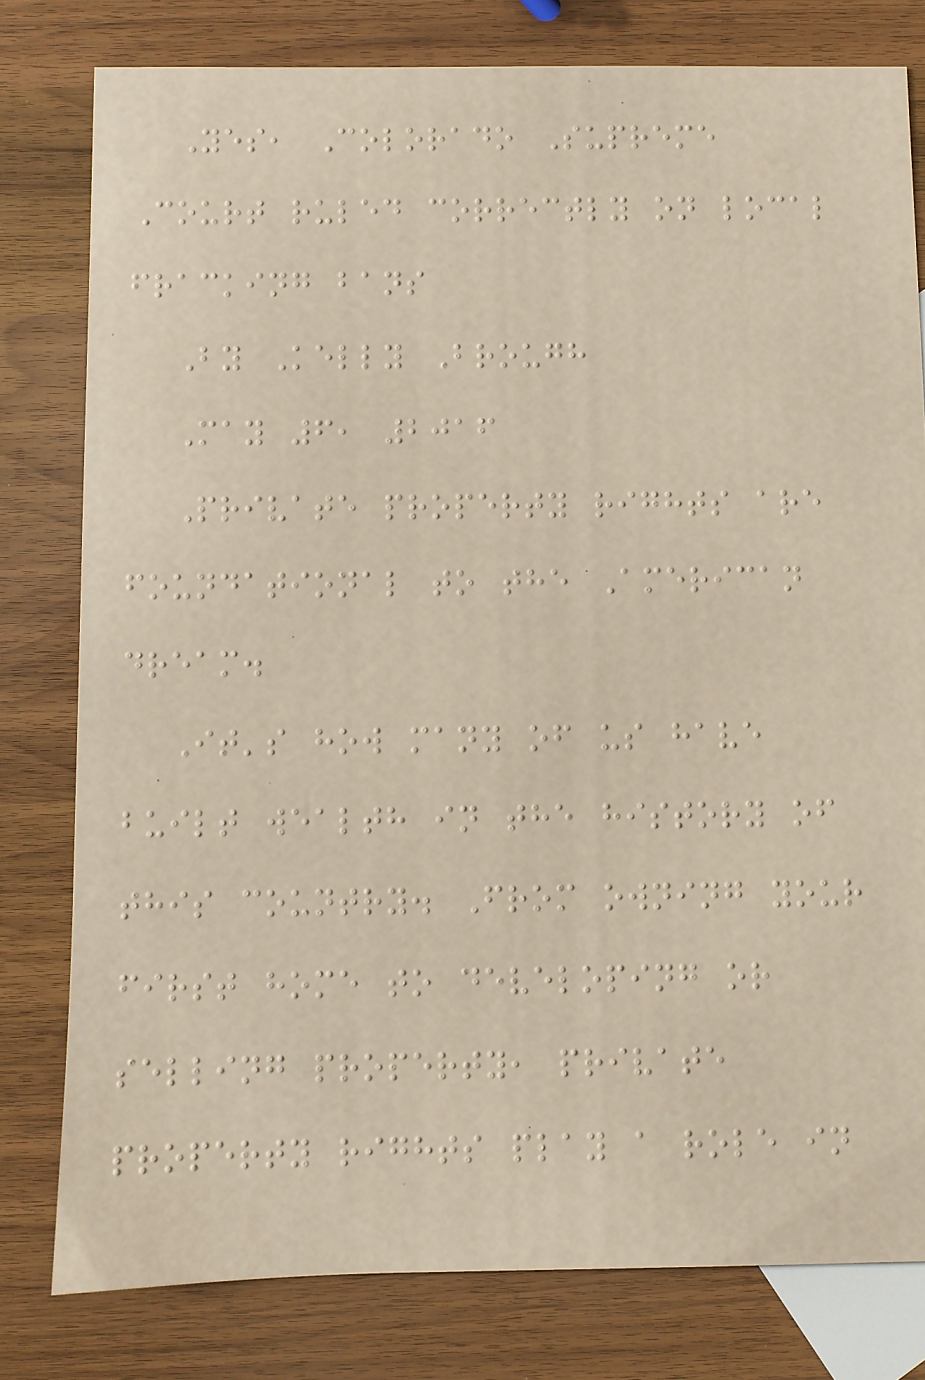Yes, Colorado Supreme
Court ruled correctly on local
fracking bans
By Kelly Brough
May 6, 2016
Private property rights are
foundational to the American
dream.
It's how many of us have
built wealth in the history of
this country. From owning your
first home to developing or
selling property, private
property rights play a role in
